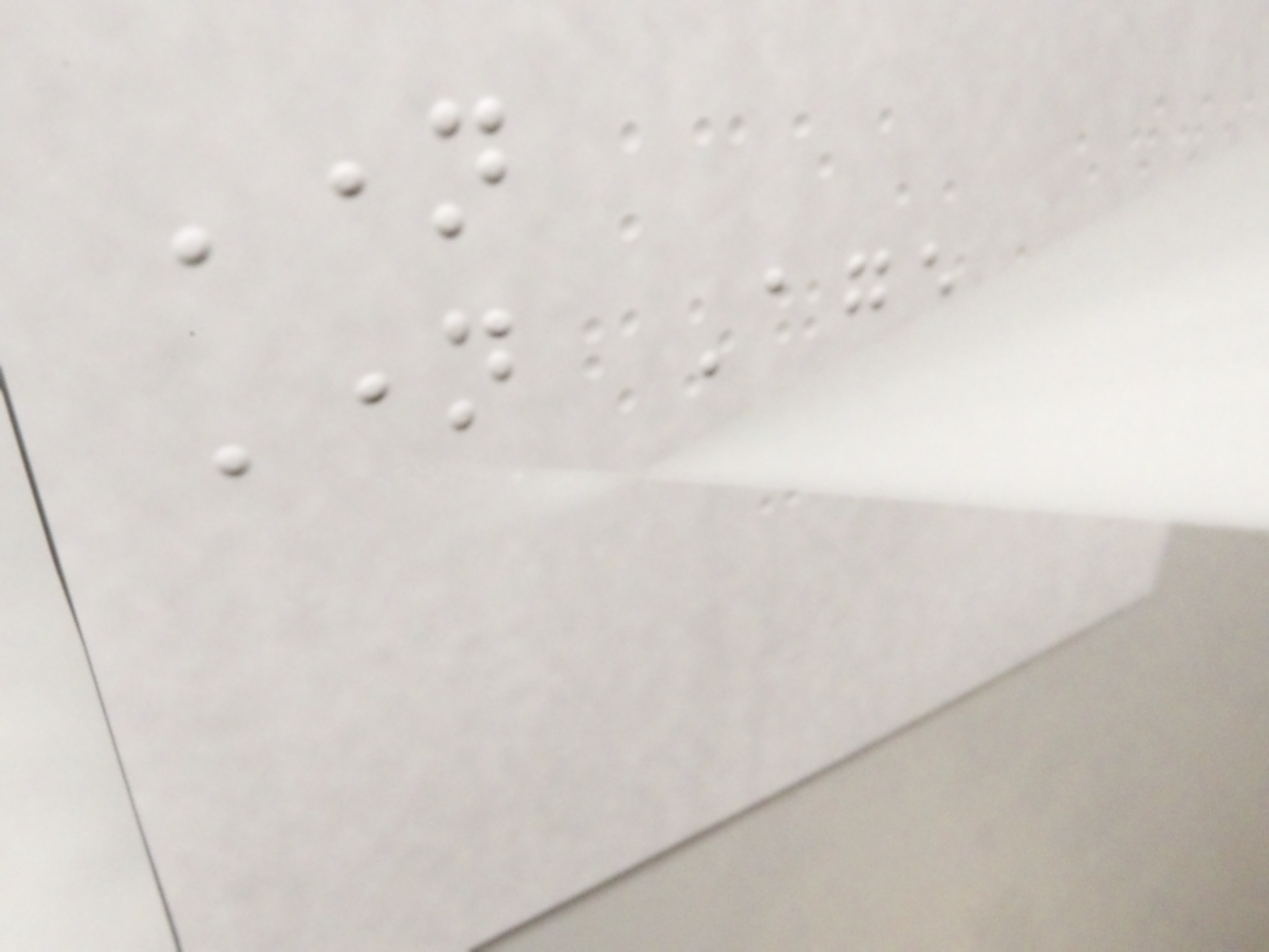Name
Name Age
